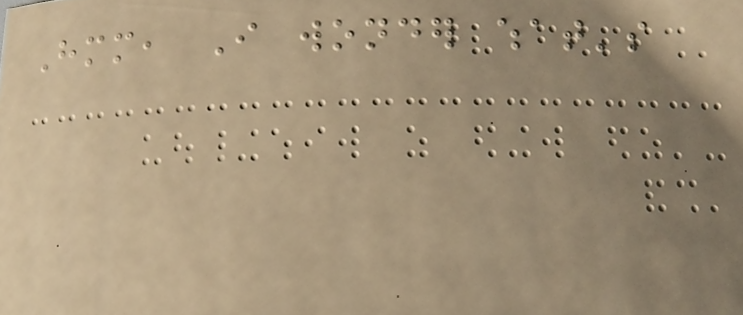Hmm, I wonder what's
